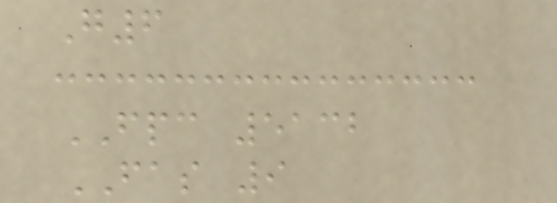G6
FPC 5132
FAS 9
